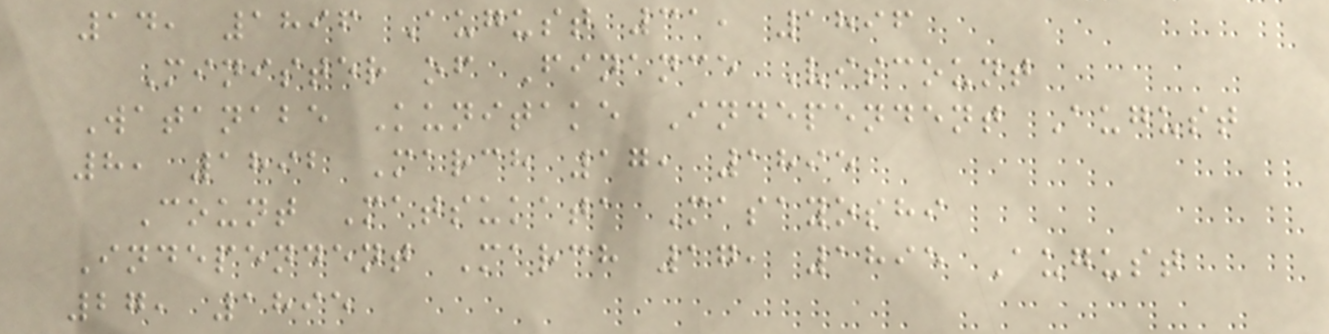14, 1896 August 31, 1896
Minister of Finance Viscount
Watanabe Kunitake Independent August
8, 1892 March 17, 1895
Count Matsukata Masayoshi
Independent March 17, 1895 August
27, 1895
